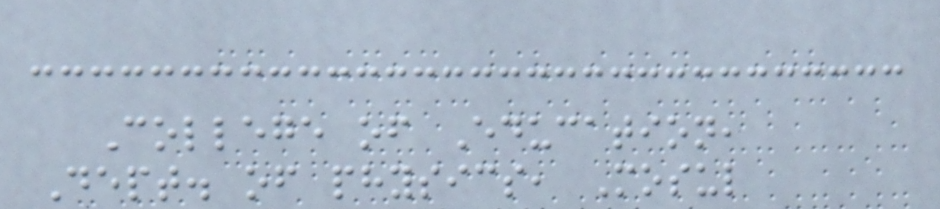College of Education,
Dept. of physics, Mosul
